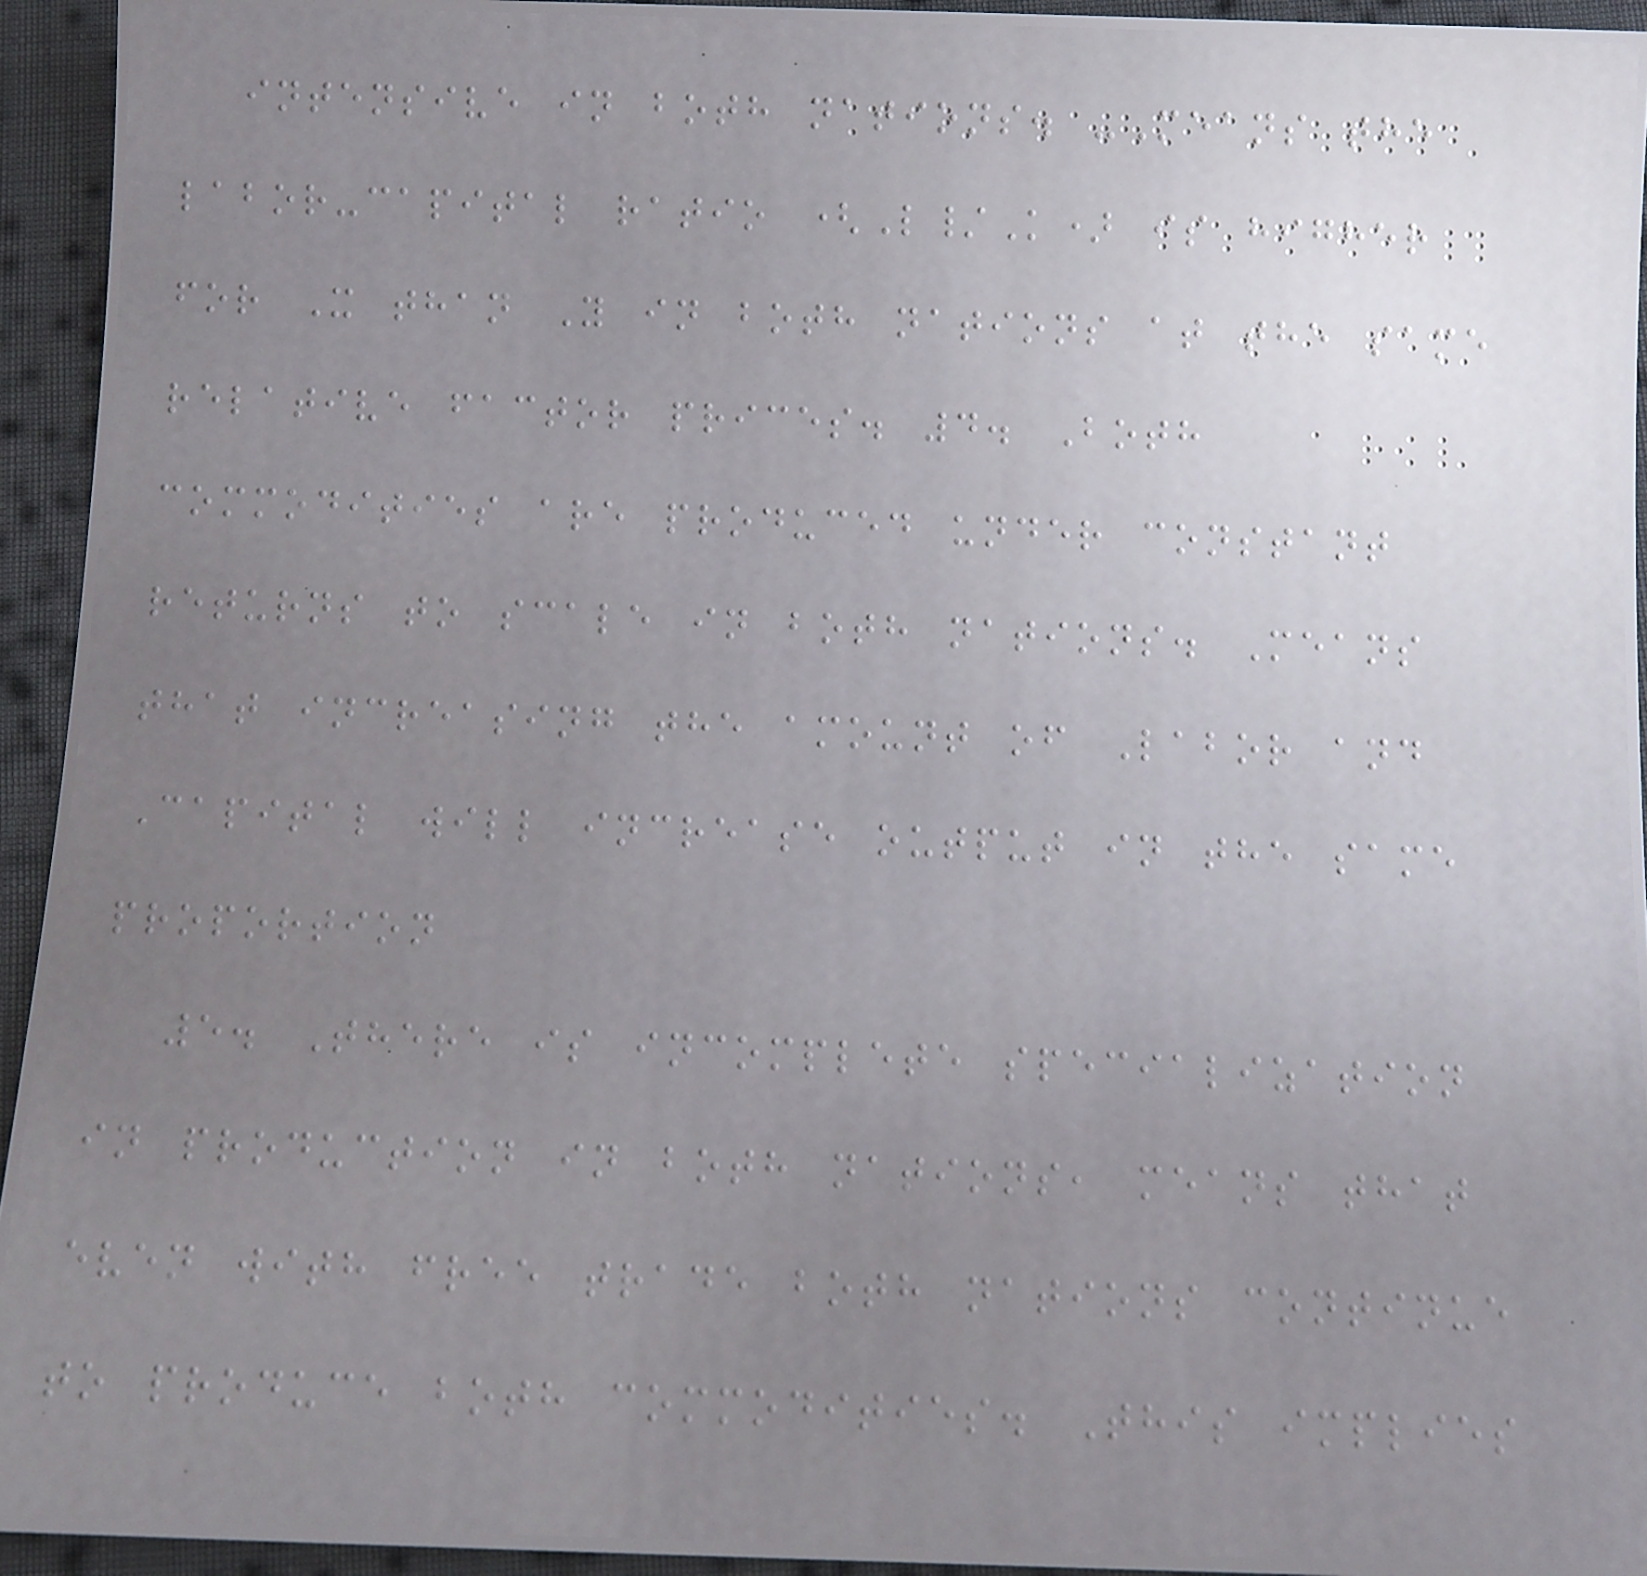intensive in both nations. -Means the
labor-capital ratio (L/K) is higher
for X than Y in both nations at the same
relative factor prices. 4. Both
commodities are produced under constant
returns to scale in both nations. Means
that increasing the amount of Labor and
Capital will increase output in the same
proportion
5. There is incomplete specialization
in production in both nations, means that
even with free trade both nations continue
to produce both commodities. This implies
